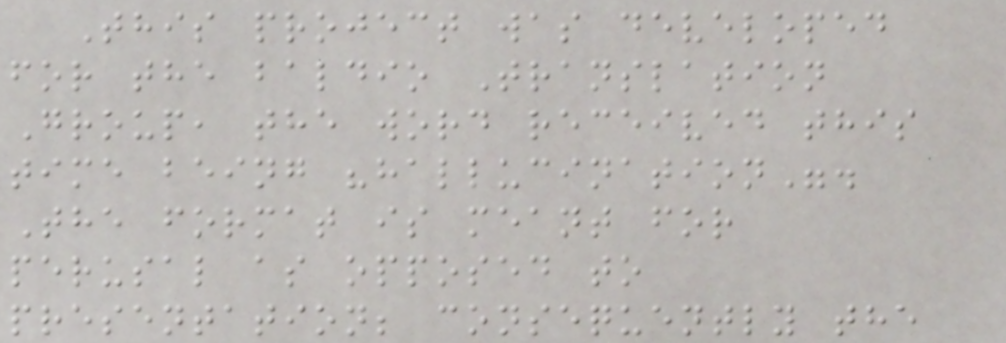This project was developed
for the baldio Translation
Group, the word received this
time being "hallucination".
The format is meant for
perusal as opposed to
presentation; consequently the
